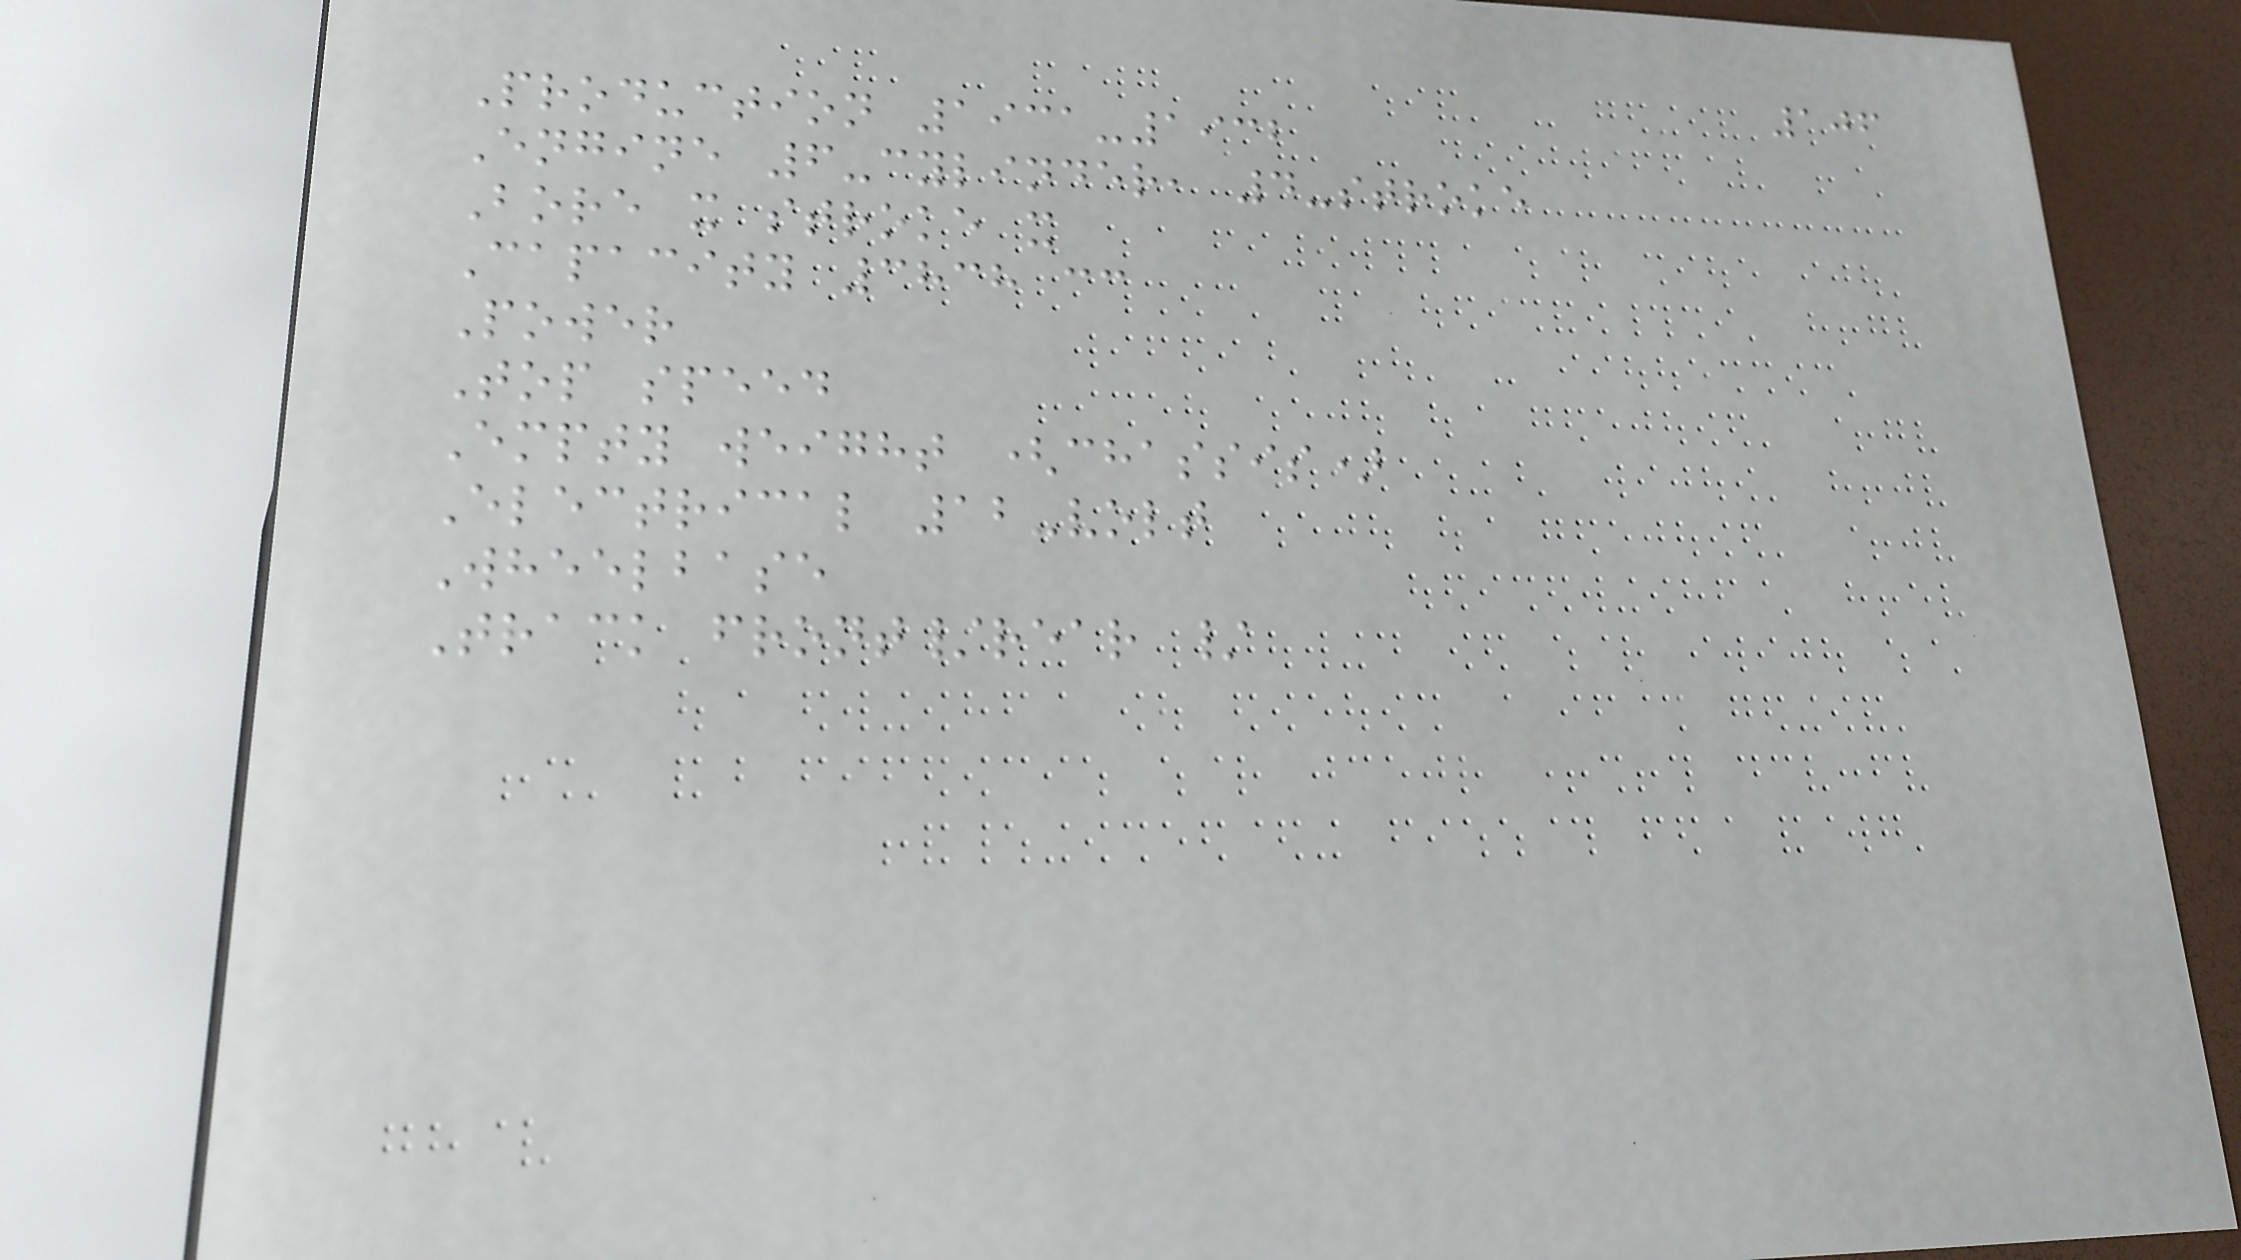106
Production 1931-1932
Engine 6-cylinder, 4-stroke
Bore x stroke x
Capacity 3838 cc
Power
Top speed
Empty weight (chassis)
Electrical 12-volt
Wheelbase
Track front/rear /
